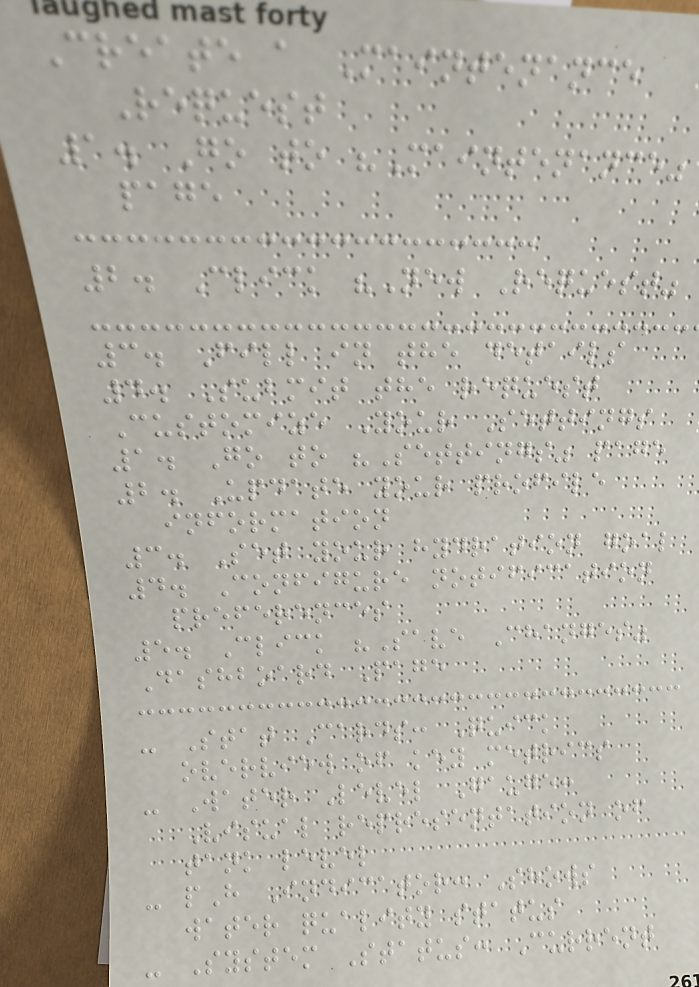Create a Maintenance
Request
1. Go to "Maintenance"
page
2. Click "New Request"
3. Fill in the details
4. Submit the request
Customize Your Settings
1. Go to "Settings" page
2. Update your profile
information
3. Set your hydration goal
4. Configure notification
preferences
5. Click "Save Changes"
Dashboard Page
- Stat Cards: Quick
overview of key metrics
- Water Level Gauge:
Visual representation of
tank level
- pH Indicator: Shows
water quality status
- System Status: Current
